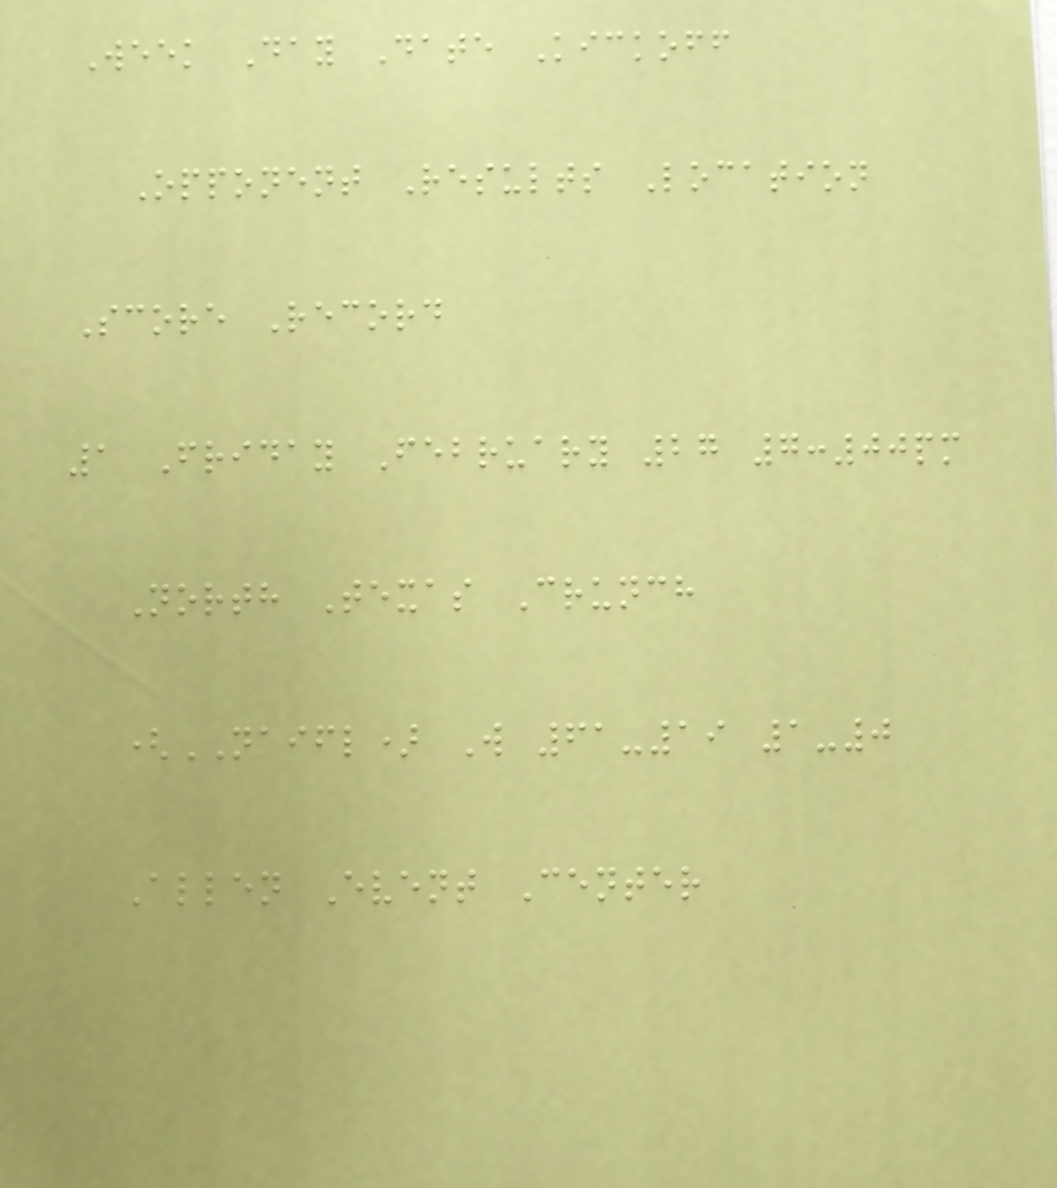Week Day Date Kickoff
Opponent Results Location
Score Record
1 Friday February 27 7:00pm
North Texas Crunch
(NAIFL) W 61-19 1-0
Allen Event Center
